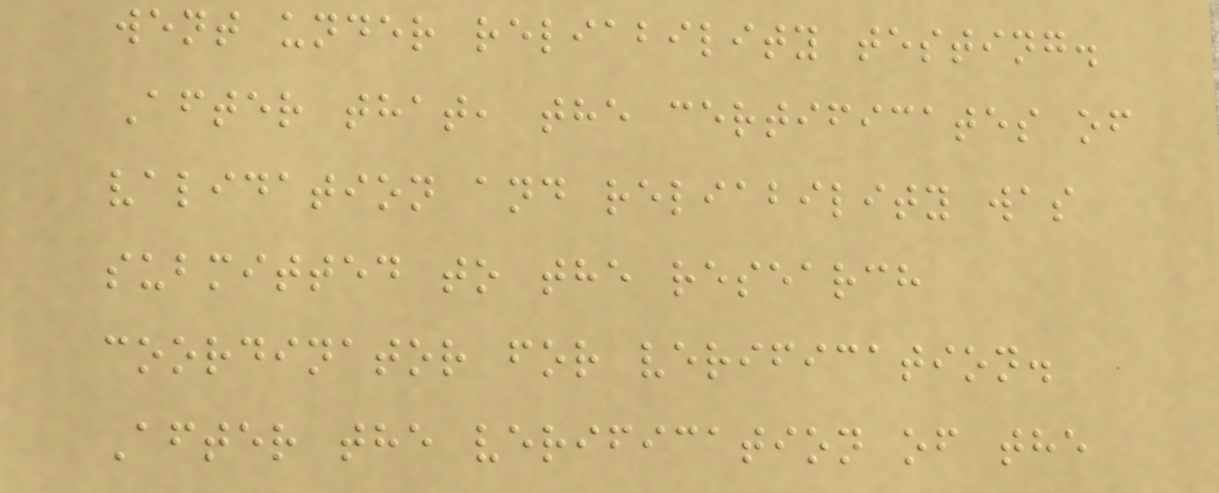went under reliability testing.
After that, the certificates of
validation and reliability was
submitted to the research
coordinator for verification.
After the verification of the
